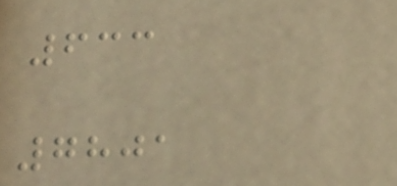633
7801
